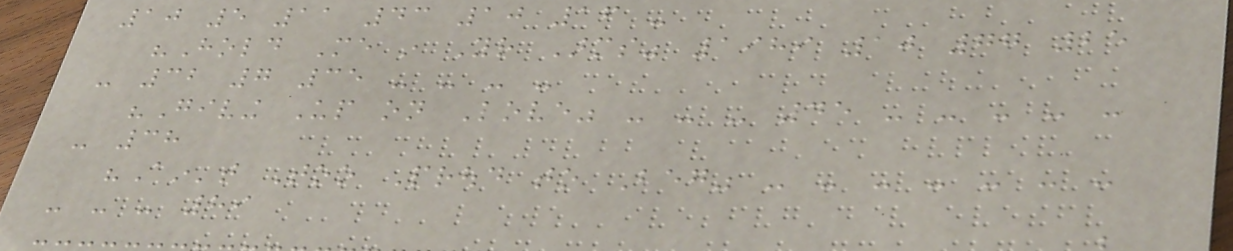10 5 11 43 10 16 -
"Hold Me in Your Arms" 1989 10 77 25
- 32 7 35 - - - -
"Giving Up on Love" - - - 45 - - - - -
- 38
"Ain't Too Proud to Beg" - - - - - - -
- - - 89
